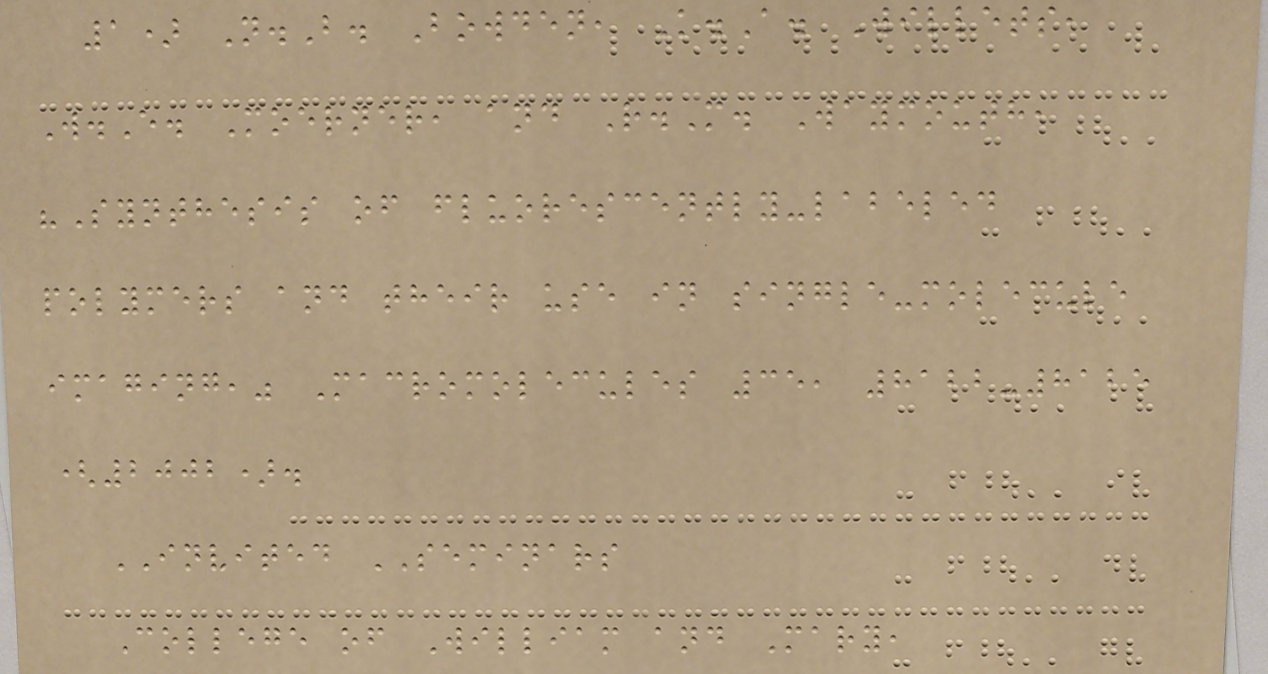1) N.B. Bowden, K.A. Willets,
W.E. Moerner, and R.M. Waymouth,
"Synthesis of fluorescently-labeled
polymers and their use in single-molecule
imaging," Macromolecules 35, 8122-8125
(2002).
INVITED SEMINARS
College of William and Mary,
